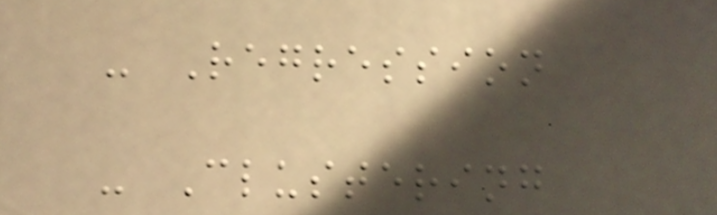- Regression
- Clustering
